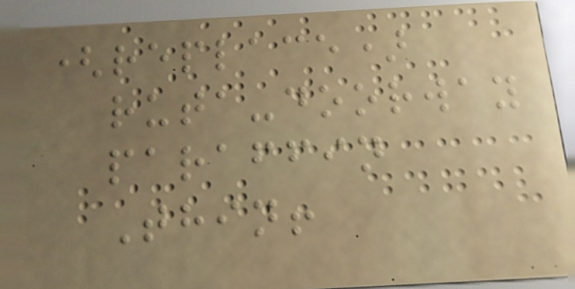(replace)
ruta-doorway
paraffin
Thin!
